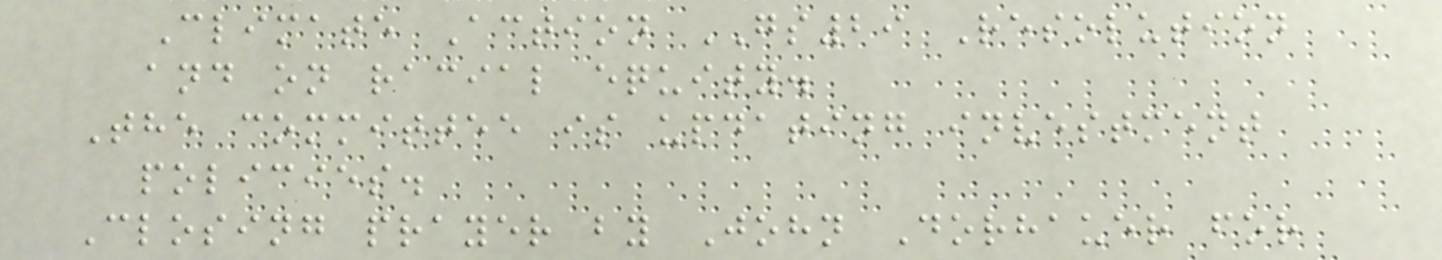Climate Action GS29 Resolution
and on racial equity.
The committee is updating investment
policies.
Closing prayer by John Dorhauer for
